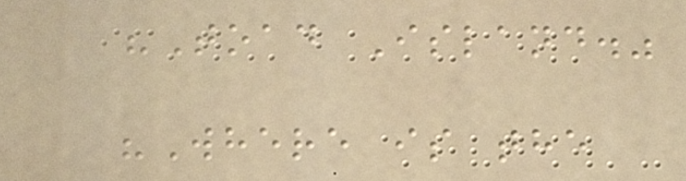"Toad Island."
"Where is the
